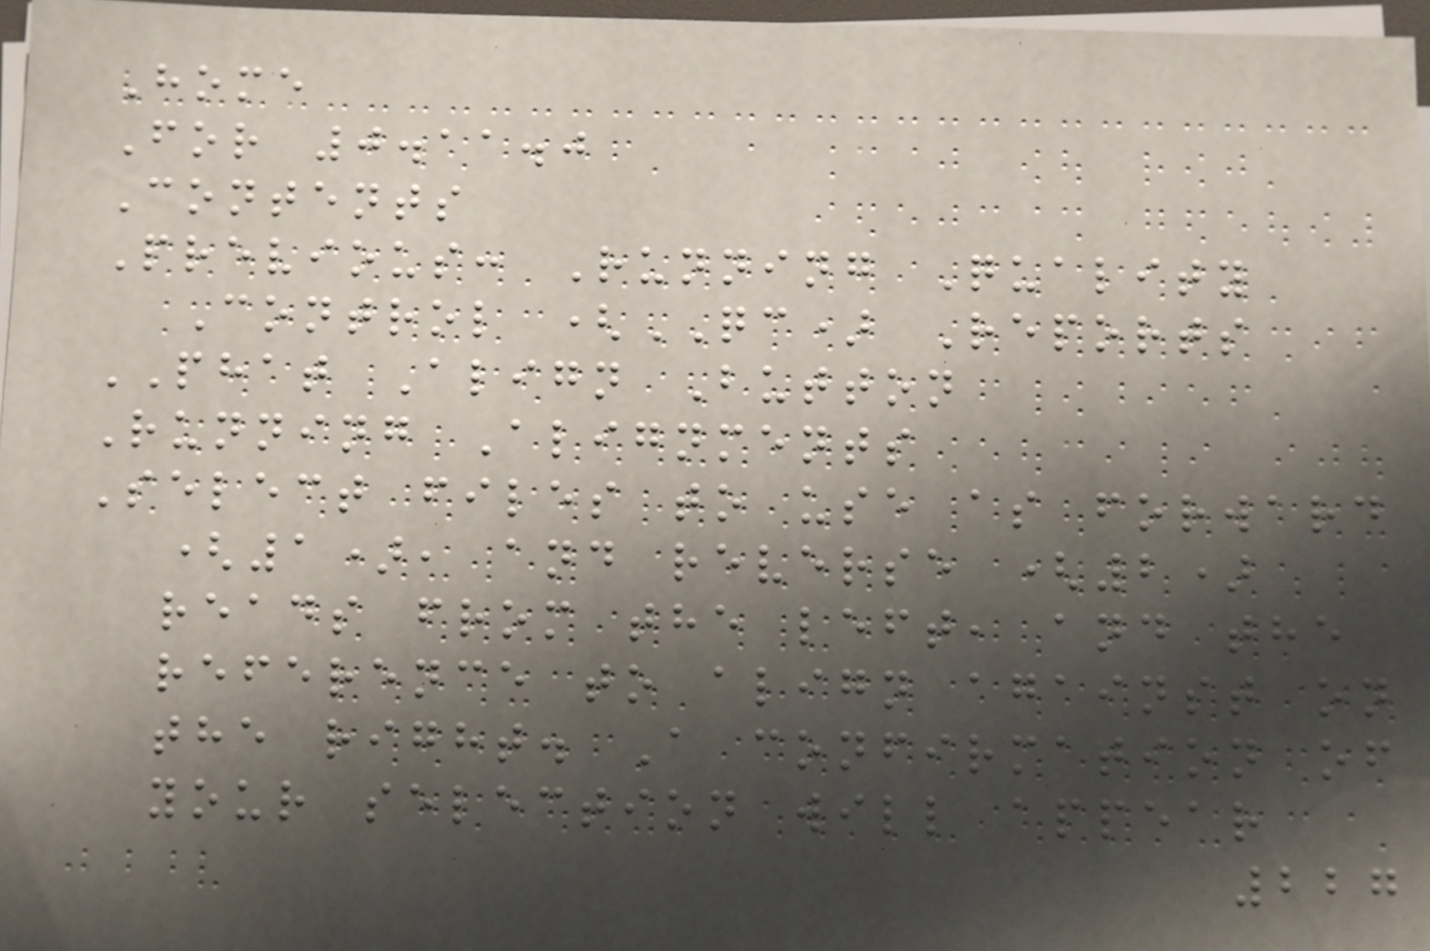Home
For 0.11.0
Contents
Previous: Running Quality
Control (QC) Reports
PHAT Align Button
Running Alignments
Select files to use as forward
(1), and reverse (2)
reads from the left, and the
reference to align against on
the right. A confirmation of
your selection will appear
227
